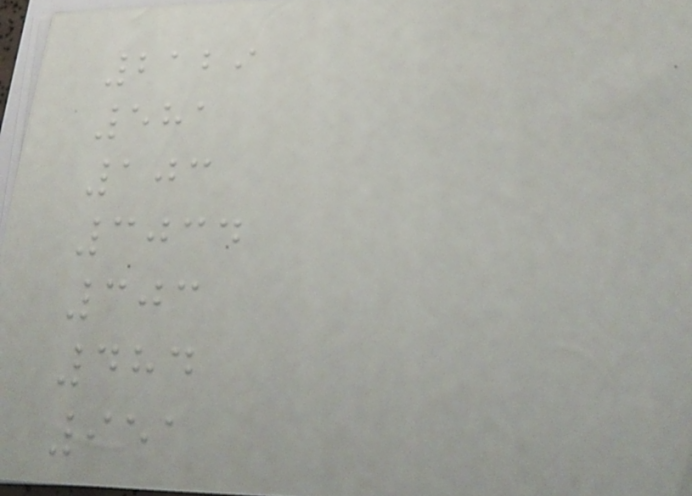2129
581
103
3034
303
484
951
